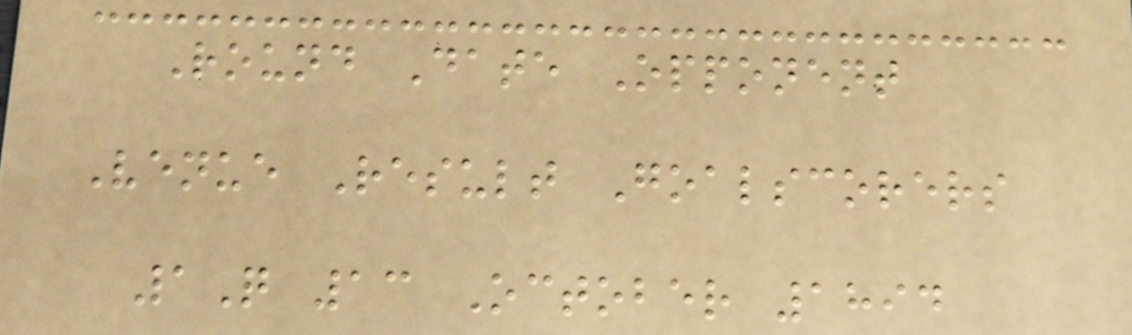Round Date Opponent
Venue Result Goalscorers
1Q 13 October 1894
